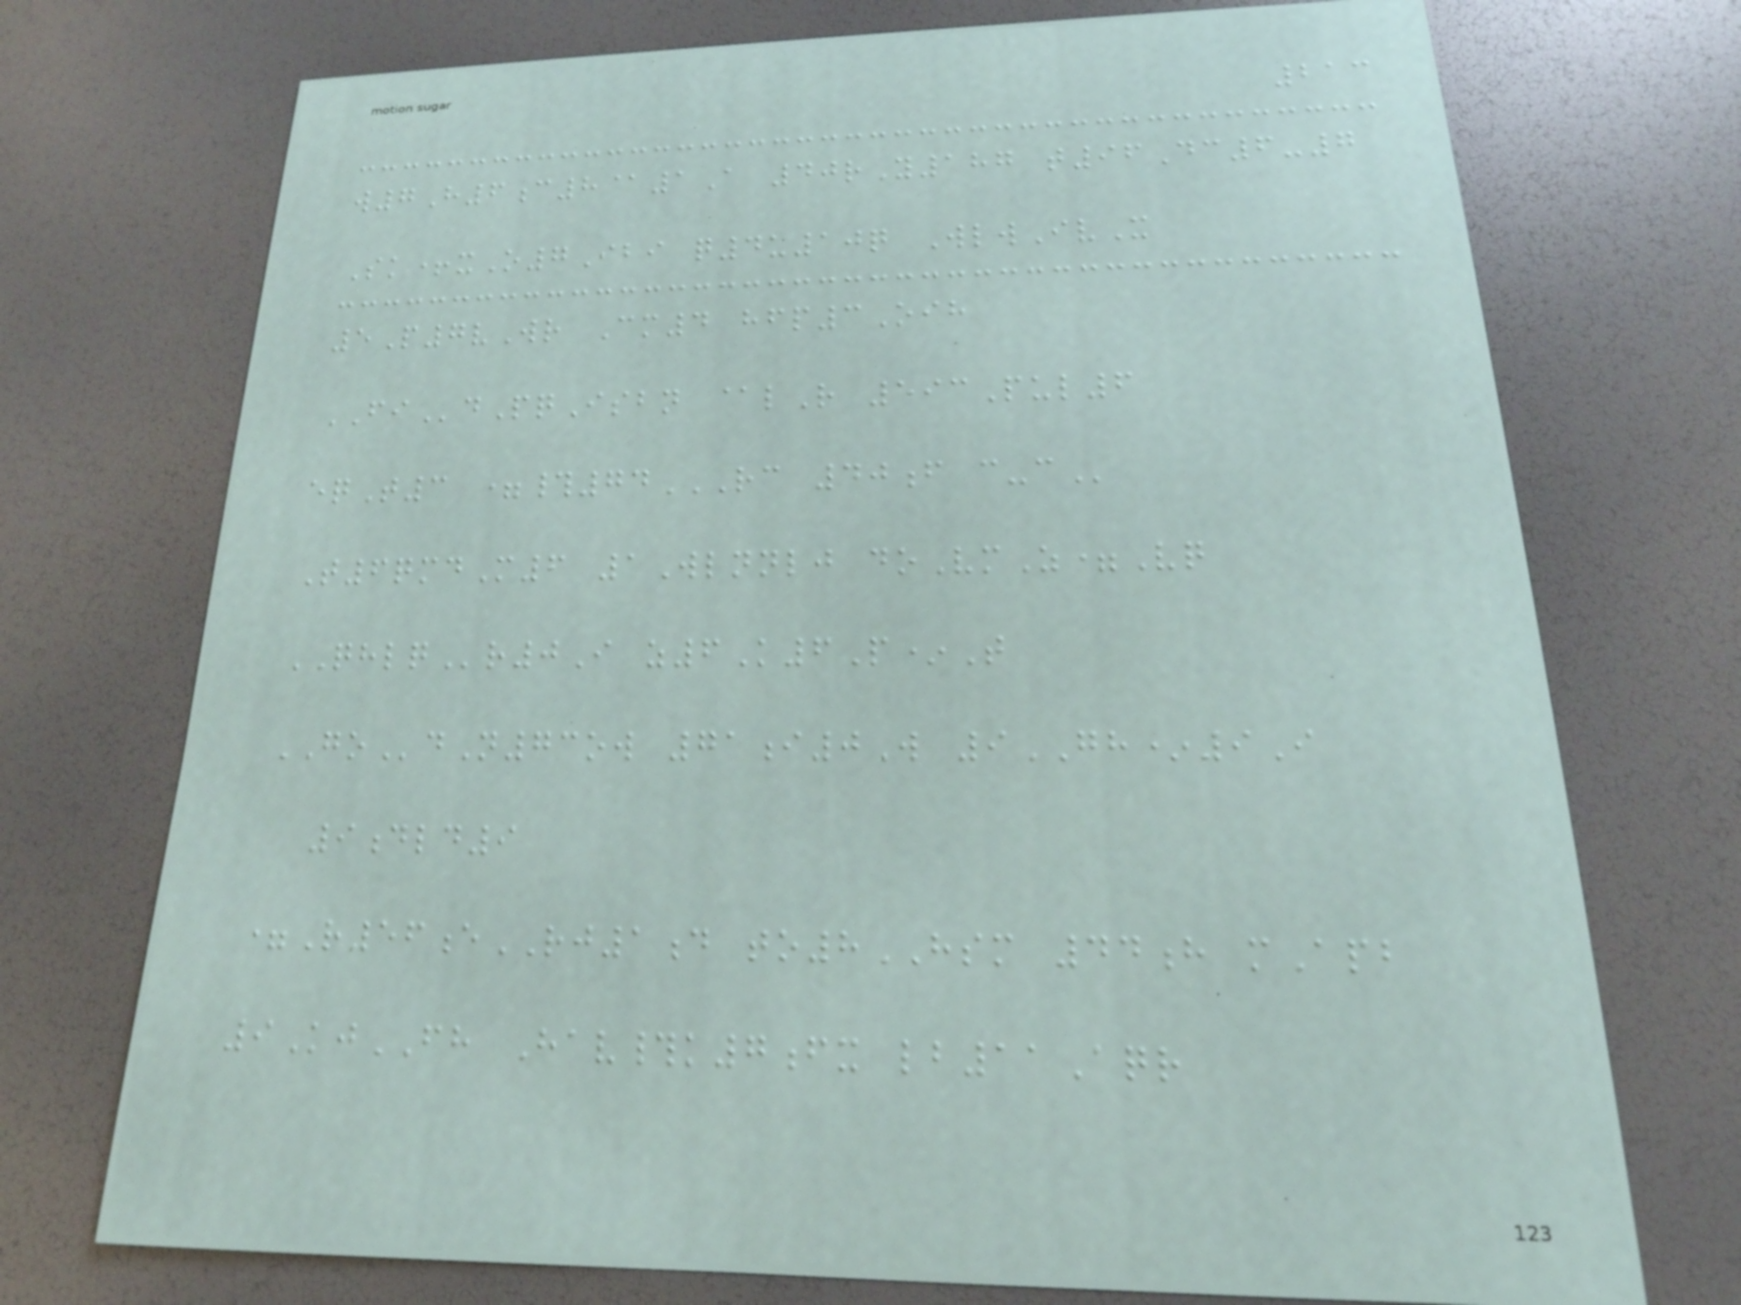213
w7H6c8@1A 40rY187 t96Dc6-7
Sk+xO7Ibi q4u10q WlwIvX
5P7vWr Cm4 hfp3Oih
FIdPqIsbn @lR 593Pul6
eqT3 =#74RC 40F C-C
T6qmdM6 1Wlnnlj doVmZ=Vq
QHLQr0I z6K6P*T
GOdN73ow 71i0W 9GH*9I
9dld9
=R56eRJ1d to8HSM 44h mApb
9KjFH Hav#k7fx lb11Aqr
